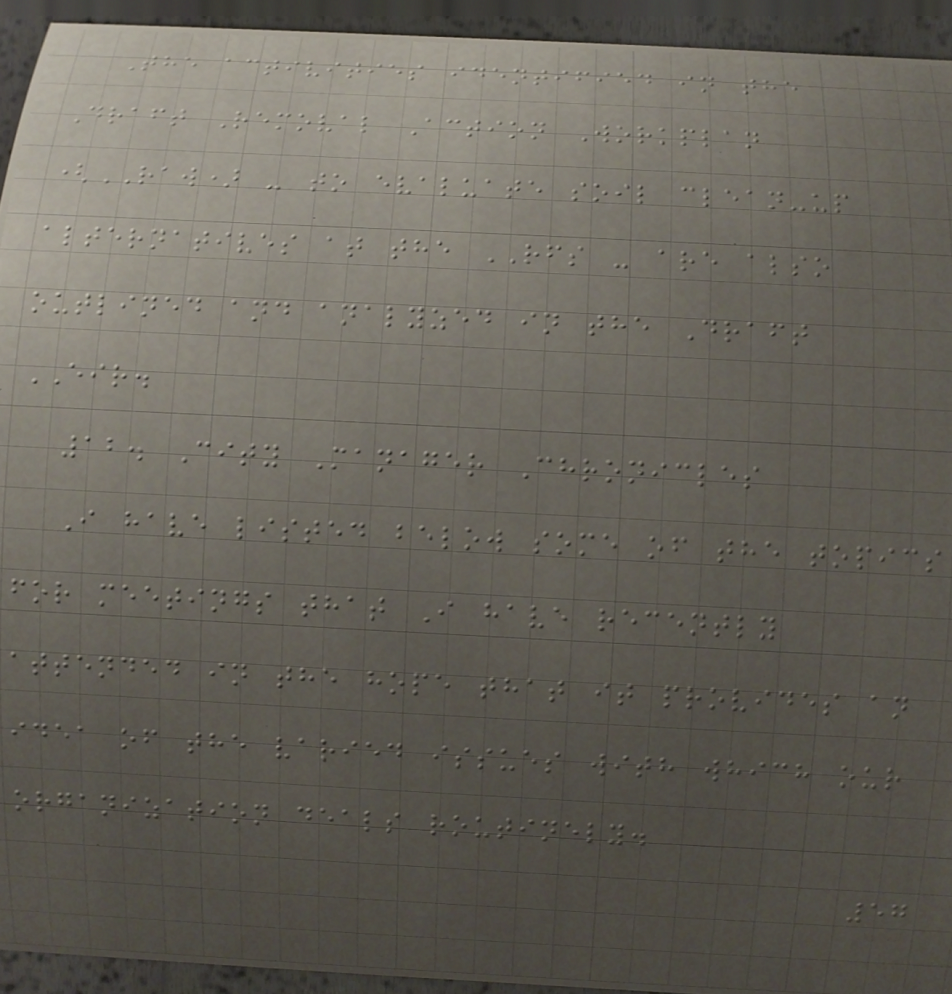The activities identified in the
Draft Removal Action Workplan
(RAW) - to evaluate soil clean-up
alternatives at the RFS - are also
outlined and analyzed in the Draft
EIR.
12. City Manager Chronicles
I have listed below some of the topics
for meetings that I have recently
attended in the hope that it provides an
idea of the varied issues with which our
organization deals routinely.
57
